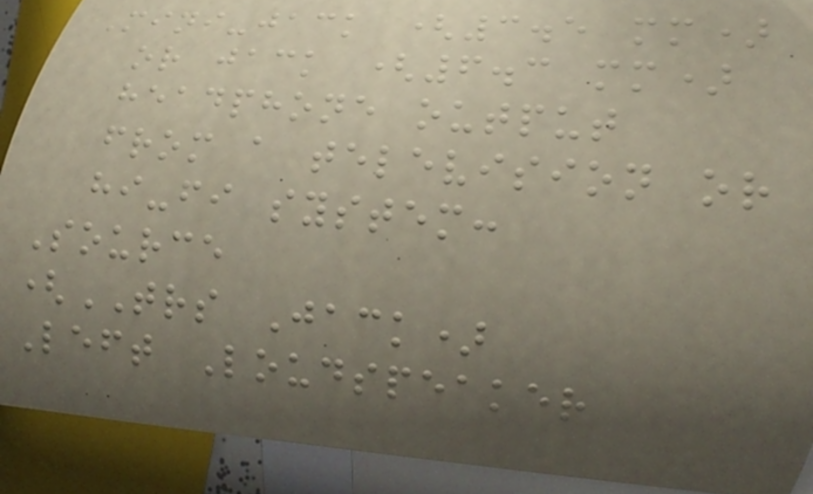Mini-jack (3.5 mm)
or jack (6.3 mm)
headphone output
from a television or
hi-fi system:
Source
(TRS Jack)
Left Loudspeaker
